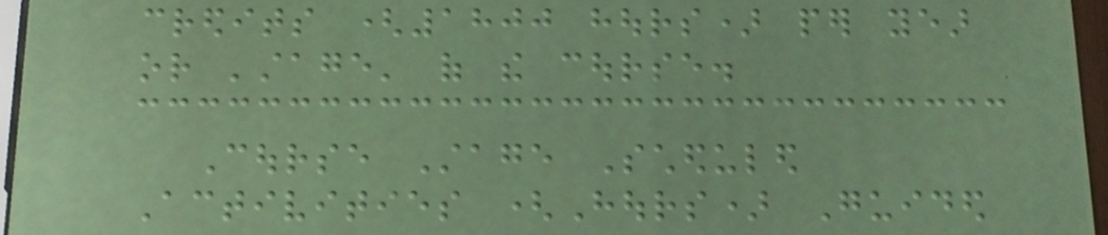credits (1800 hours) per year
or 'stage' of the course.
Course Stage Scheduled
Activities (Hours) Guided
